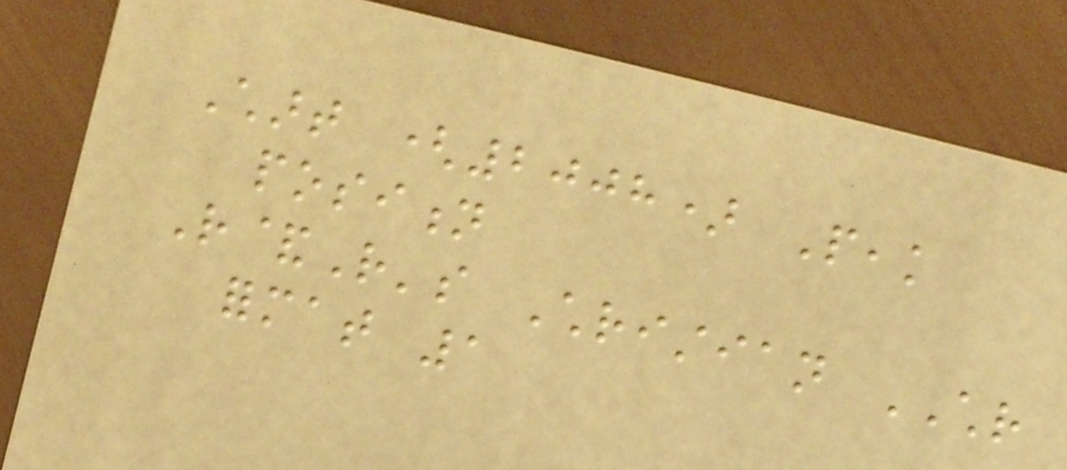Chart (2008) Peak
position
R&R's Christian CHR
format 1
